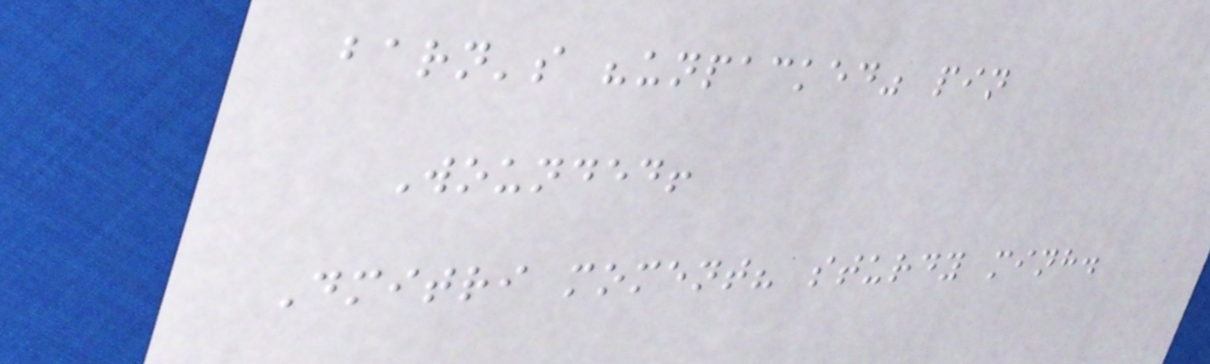barn's "unpacked" pin
Wounded!
Dmitri moment? sturdy minh.
